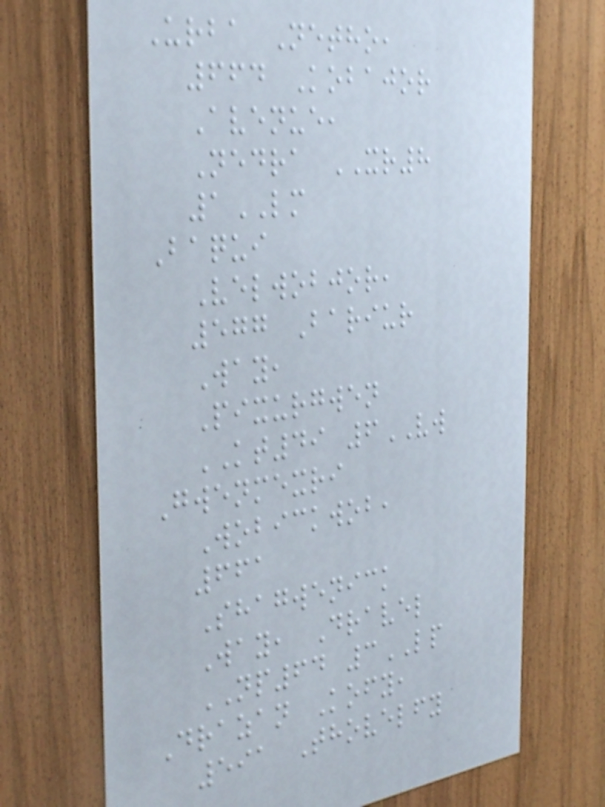Urba Netho,
664 Kobajor
Avenue,
Nedra XR8
1LM
Baqui
Velwobjor,
577 Bariur
Way,
Pixurgwen
KT49 6VW
Gwenmexri
Wobickwob,
661
Shagwenick
Way, Dravel
NP64 3LP
Drazan Kofy,
591 Thovelfy
